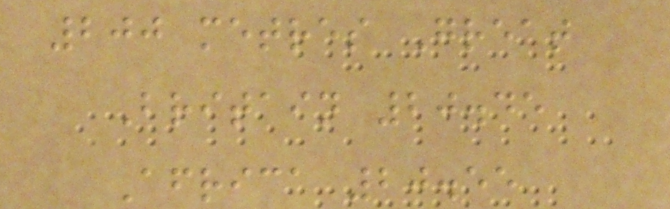200 metres Great
Britain 20.45
Africa 20.55
